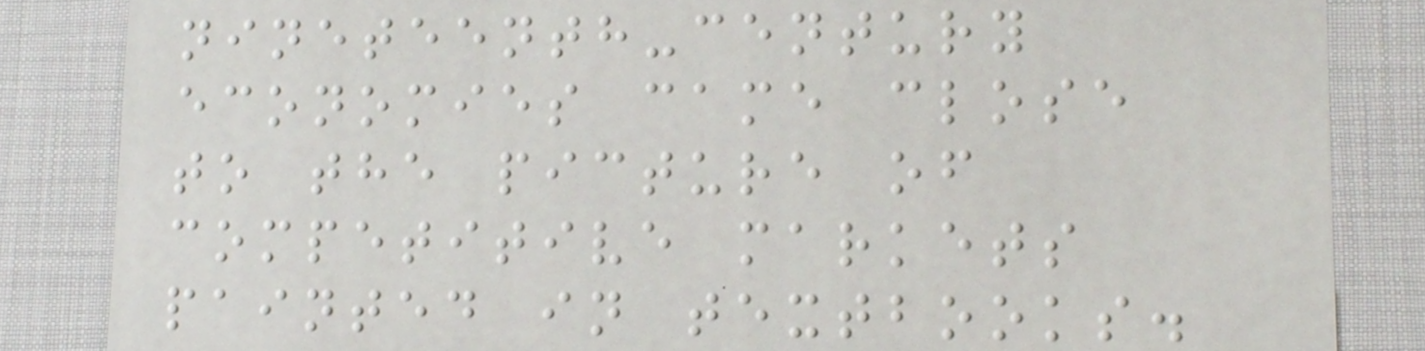nineteenth-century
economies came close
to the picture of
competitive markets
painted in textbooks.
